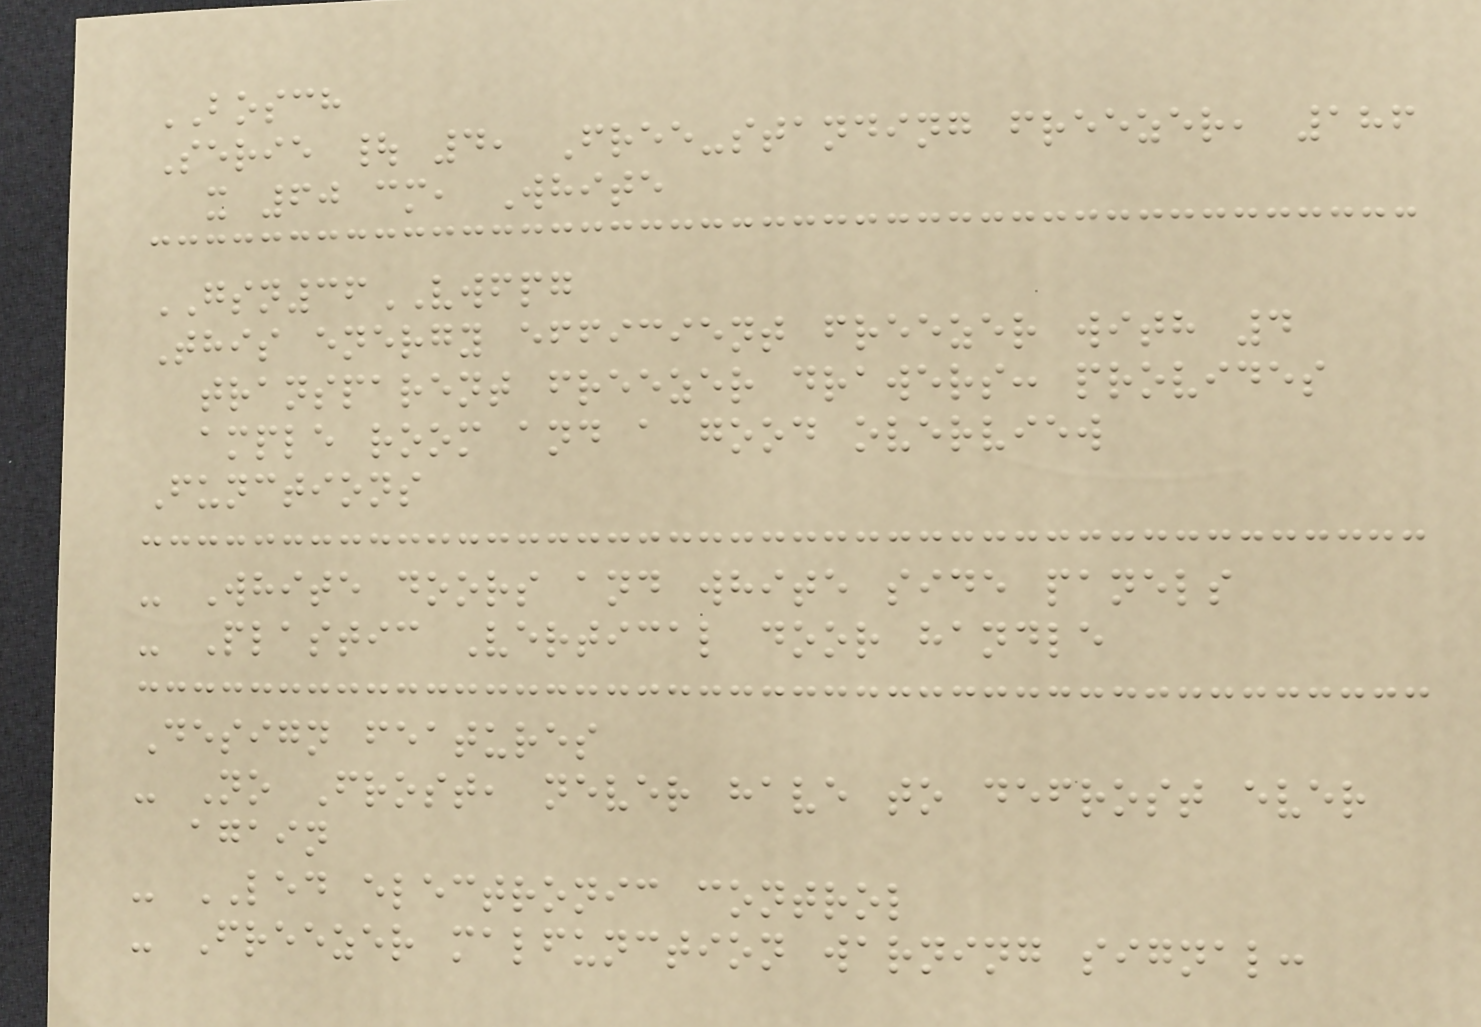BOSCH
Serie | 4, Free-standing freezer, 186
x 60 cm, White
GSN36VWFPG
This energy efficient freezer with 4
transparent freezer drawers: provides
ample room and a good overview
Functions
- White doors and white side panels
- Plastic Vertical door handle
Design features
- No Frost, never have to defrost ever
again
- LED electronic control
- Freezer malfunction warning signal:
